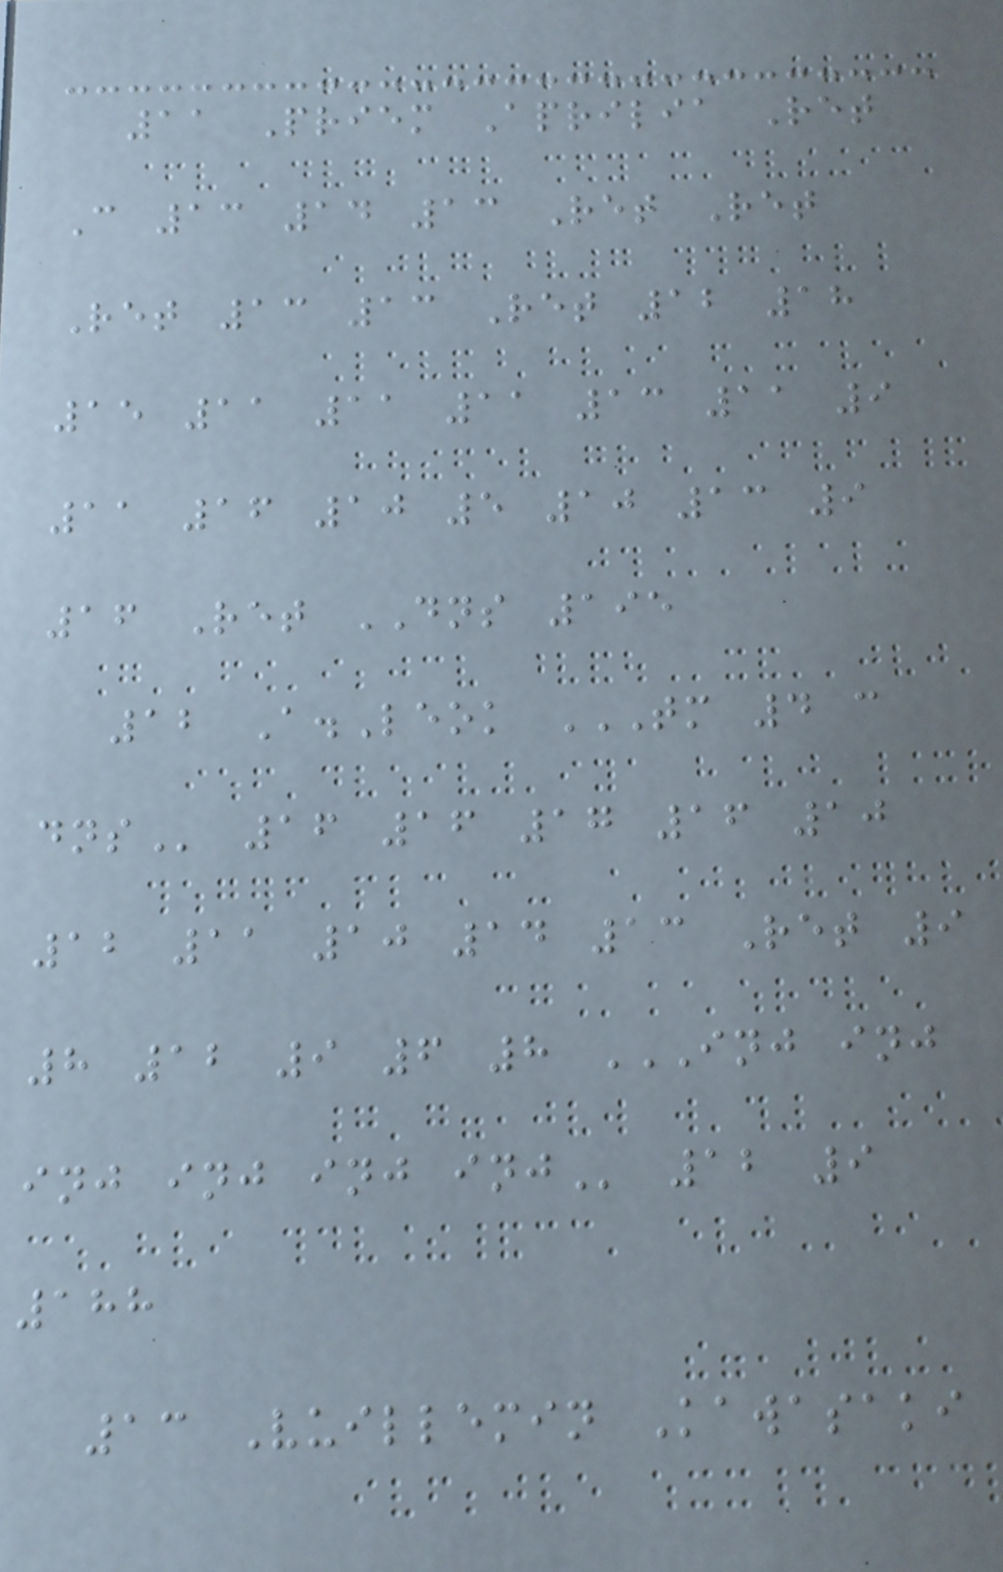11 Priem Aprilia Ret
C 13 14 13 Ret Ret
Ret 13 13 Ret 12 18
15 11 11 11 13 11 9
11 16 10 5 10 13 9
16 Ret DNS 195
12 A.Leok TM 4 C
DNS 16 16 17 16 10
12 11 10 14 13 Ret 9
8 12 9 6 8 INJ INJ
INJ INJ INJ INJ 12 9
188
13 Vuillemin Kawasaki
